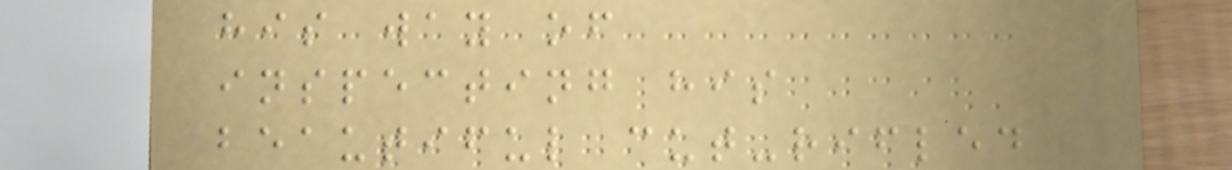his way of
inspecting his
beautiful cut-rifled
